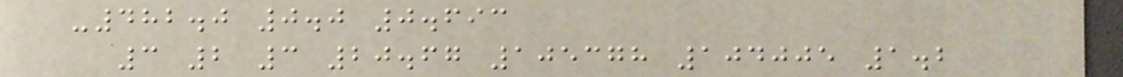-482.0 0.0 0.693
3 2 3 20.67 105378 104005 1.2
